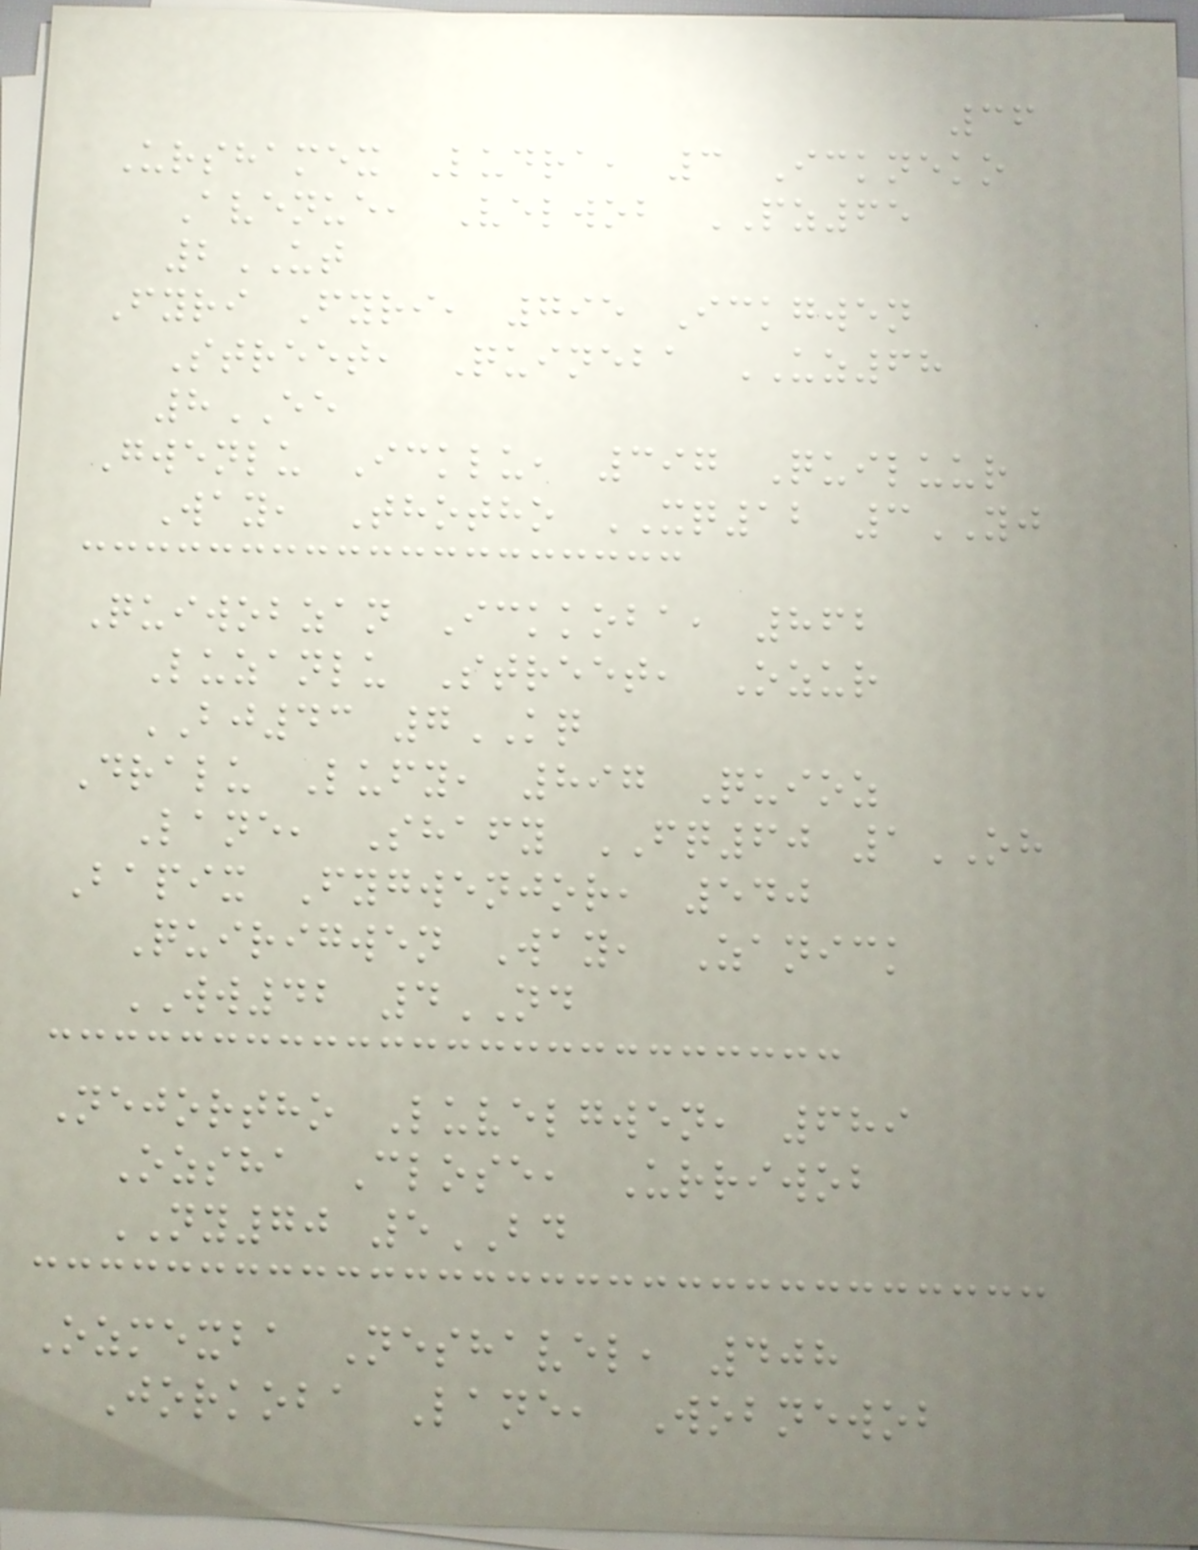36
Urshamex Ludra, 3 Ickneko
Avenue, Velwob PZ65
2UT
Fyri Fyri, 795 Ickgwen
Street, Quineba UZ68
8EE
Gwenlu Icklu, 397 Quiluur
Way, Thotho XQ12 3YJ
Quiwobzan Ickkoba, 862
Luzanlu Street, Ozur
BJ43 7KQ
Dralu Lufy, 897 Quioz
Lane, Shafy FQ60 1OH
Bapix Fygwenjor, 540
Quirigwen Way, Zanick
WW42 4ND
Nejortho Luvelgwen, 689
Ozsha Close, Urriwob
NY70 5BD
Ozmexba Neshavel, 408
Jorkoba Lane, Wobnewob
